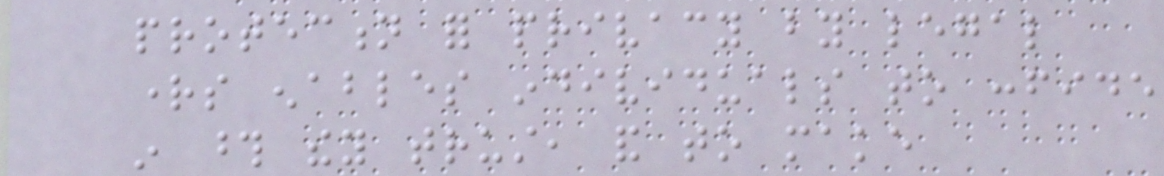protection for privacy by legal
rights enables individuals to confide
in those they trust, and to make
